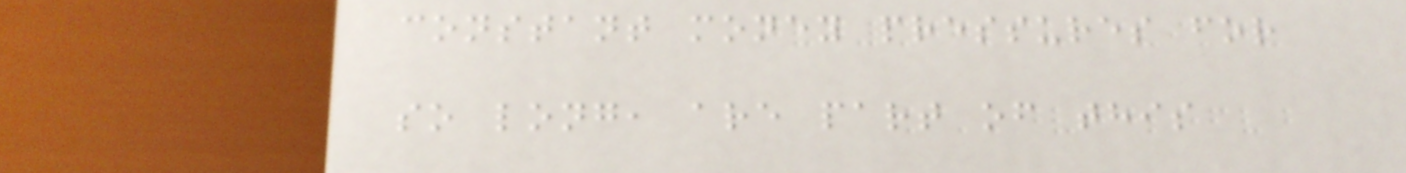constant money pressures for
so long, are part of this
